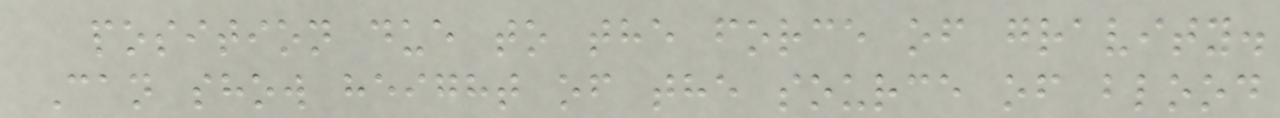position due to the force of gravity.
Can show height of the source of blood
